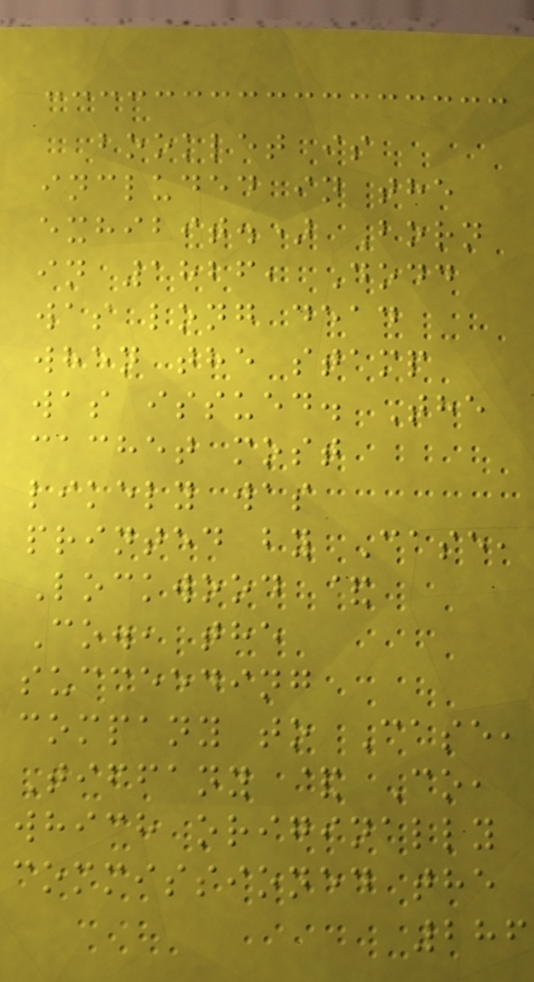booklet is
included in the
exhibit.) Born
in 1826, Dodd
was long dead
when the stamp
was issued. The
cachet most
likely was
printed by Case,
Lockwood &
Co., the
succeeding
company to Case,
Tiffany & Co,
which originally
commissioned the
286
